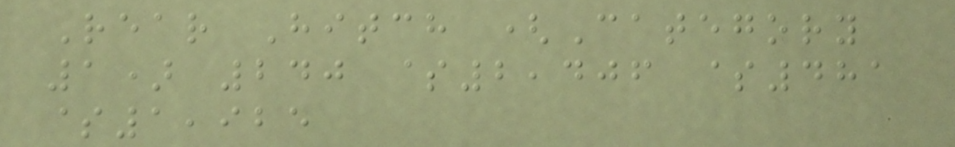Rear Hitch (Category
1) 240 $2,406 $481
$1,925
